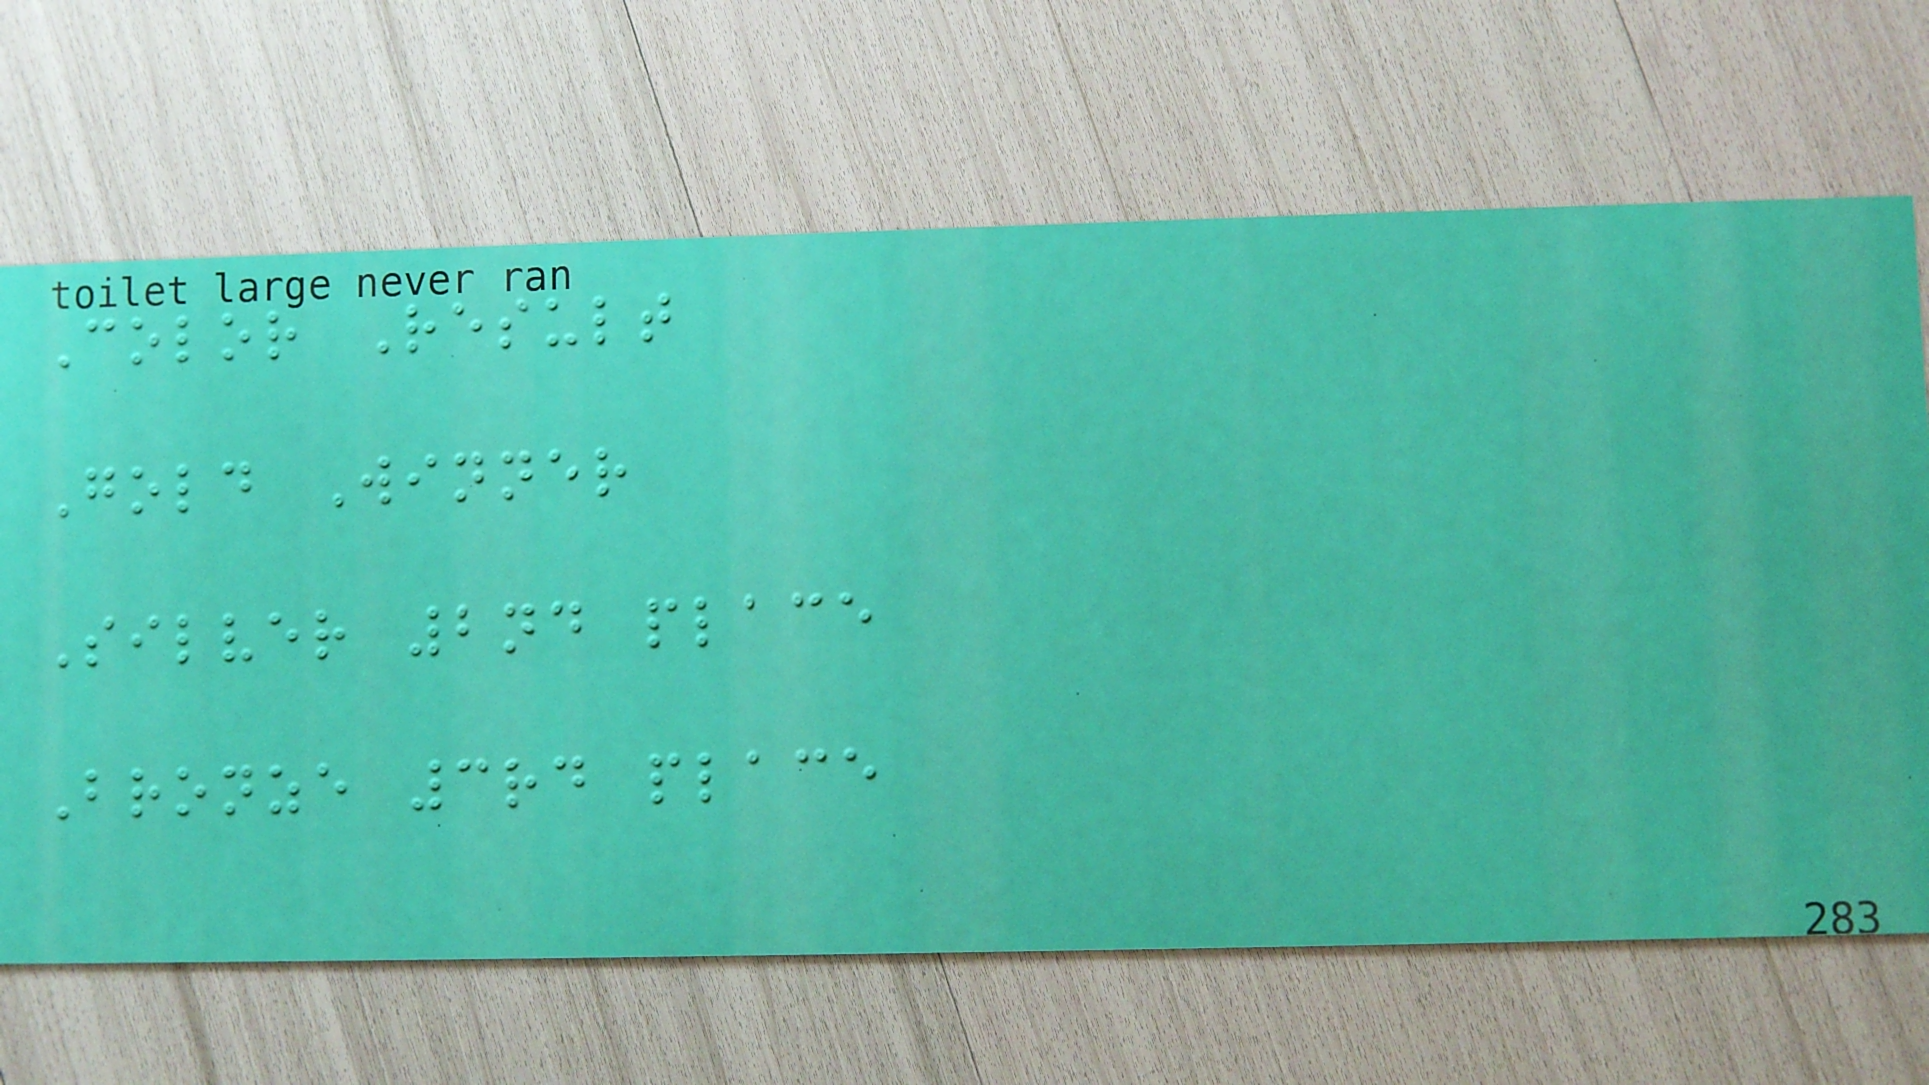Color Result
Gold Winner
Silver 2nd place
Bronze 3rd place
